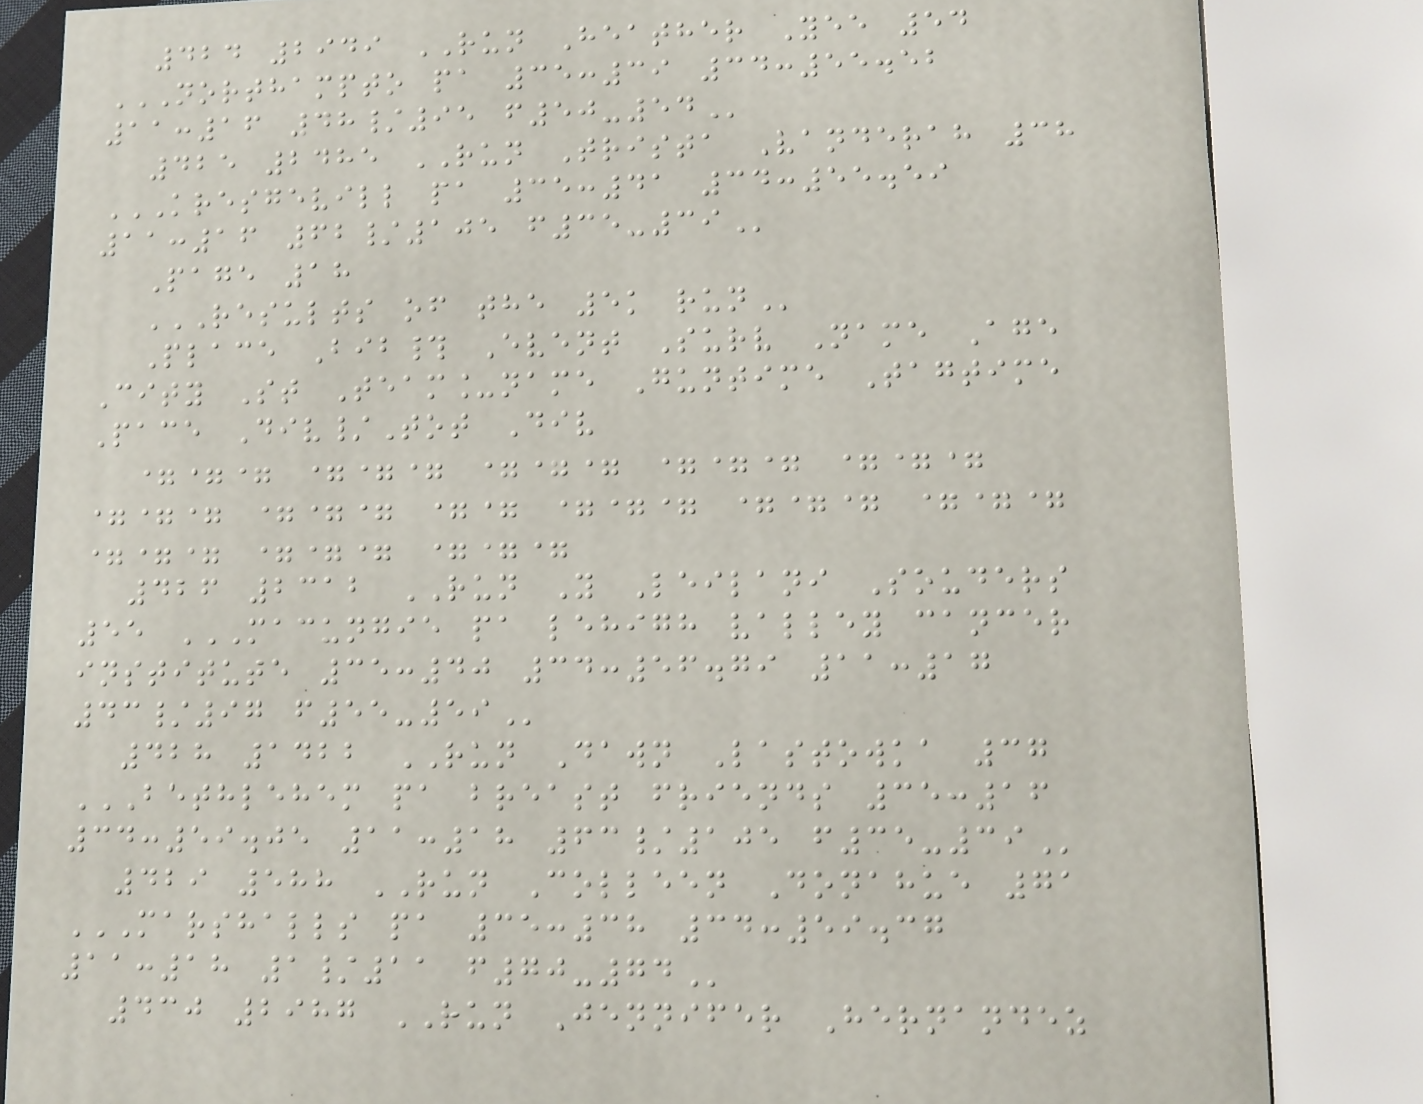424 2949 RUN Heather Yee 54
NORTHAMPTO PA 35:39 34:55.52
11:16 48/95 F50-54
425 2485 RUN Trista Vanderah 38
KRESGEVILL PA 35:41 34:55.59
11:16 62/105 F35-39
Page 18
RESULTS OF THE 5K RUN
Place Bib# Event Surv Name Age
City St Team_name Guntime Tagtime
Pace Div/Tot Div
=== === === === ===
=== === == === === ===
=== === ===
426 2312 RUN Y Leilani Souders
55 MACUNGIE PA LEHIGH VALLEY CANCER
INSTITUTE 35:40 34:56.79 11:17
43/97 F55-59
428 1422 RUN Dawn Lastowka 37
BETHLEHEM PA BREAST FRIENDS 35:16
34:59.05 11:18 63/105 F35-39
429 588 RUN Colleen Donahue 71
MARSHALLS PA 35:38 34:59.37
11:18 1/11 F70-74
430 2987 RUN Jennifer Hernandez
